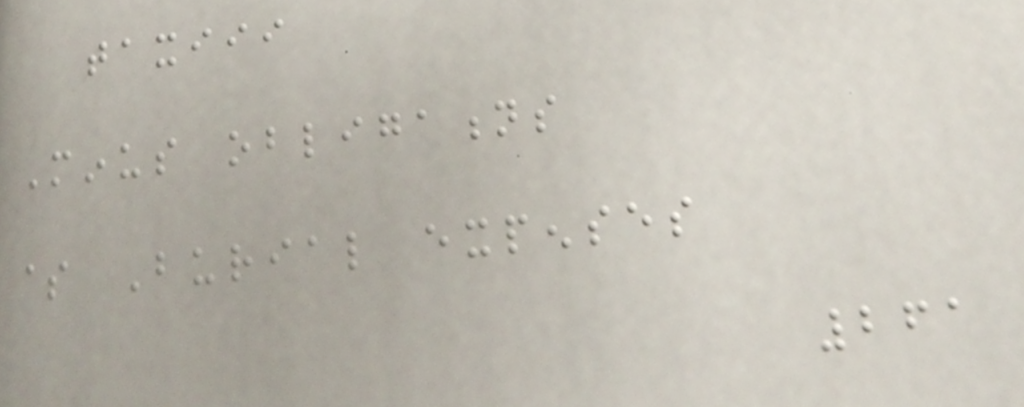taxiii
Minus obligations
$ Burial expenses
261
